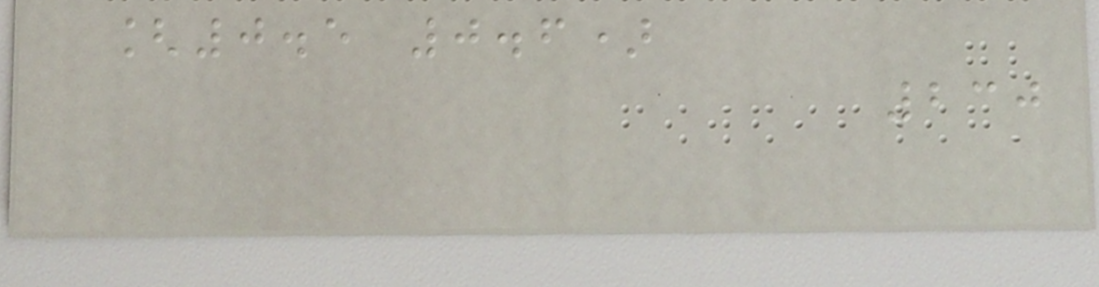[0.5 0.6)
230
